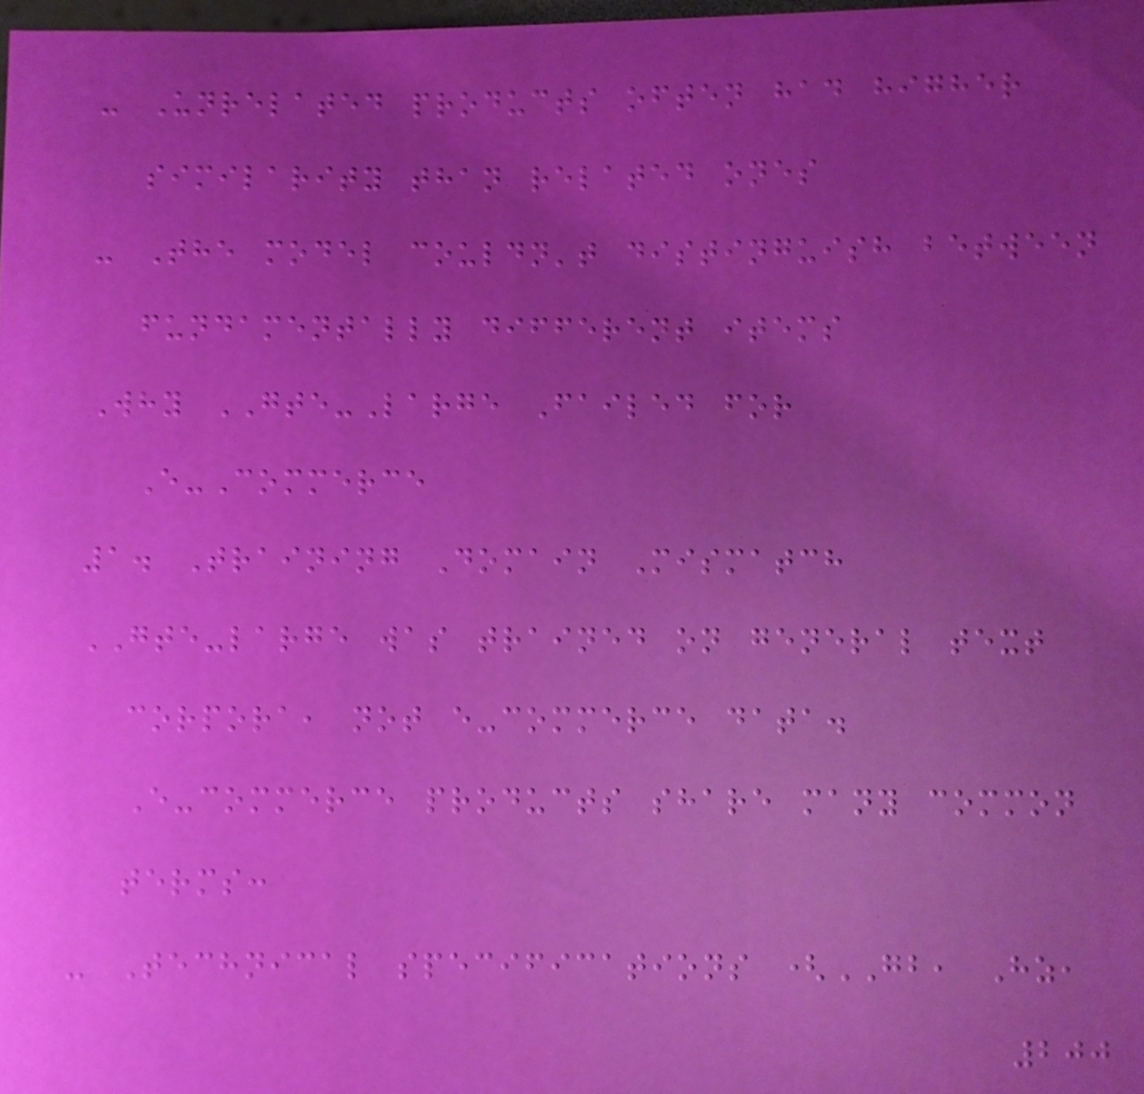- Unrelated products often had higher
similarity than related ones
- The model couldn't distinguish between
fundamentally different items
Why GTE-Large Failed for
E-Commerce
1. Training Domain Mismatch
GTE-large was trained on general text
corpora, not e-commerce data.
E-commerce products share many common
terms:
- Technical specifications (GB, Hz,
200
